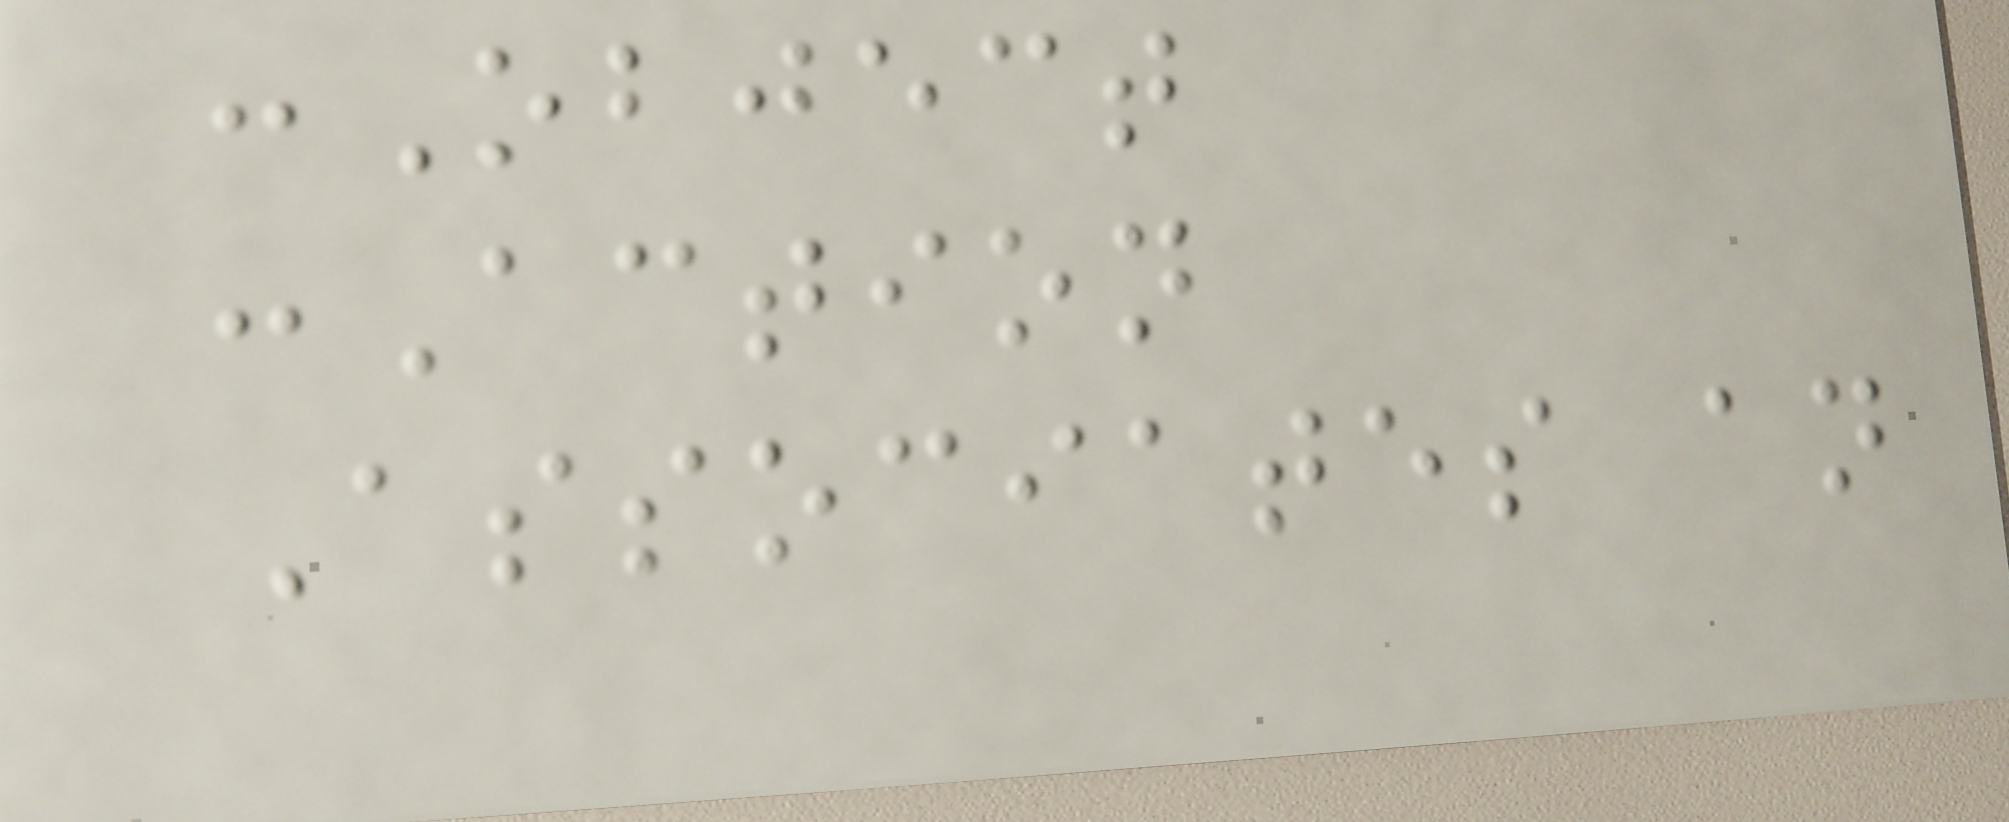:Object
:Action
Associates an
